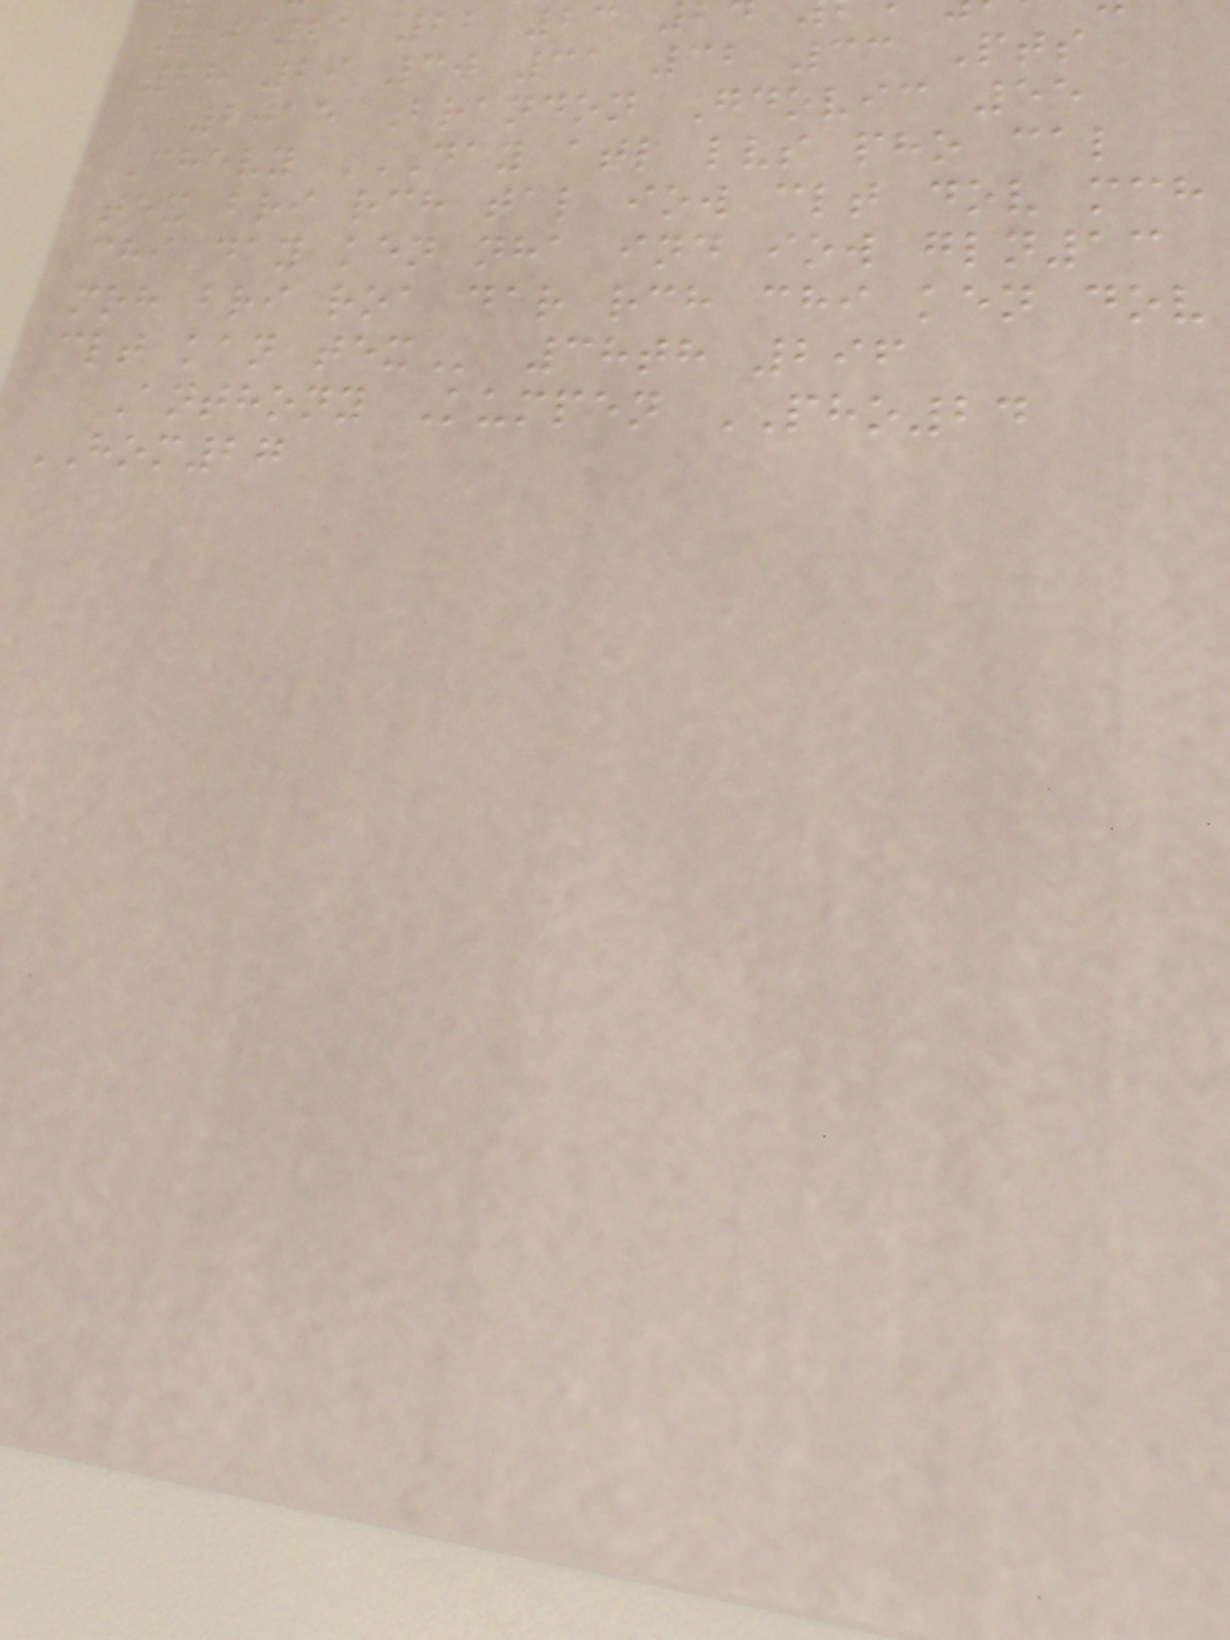20 21 22 23
28 29 30 31 32 33 Pts
2015 Brandon Gdovic 55
Chevy DAY ATL LVS PHO CAL
tex bri rch tal iow clt dov mch
chi day ken nha ind iow gln13
moh bri roa dar rch chi ken dov
clt kan
Anthony Kumpen PHO24
HOM27
